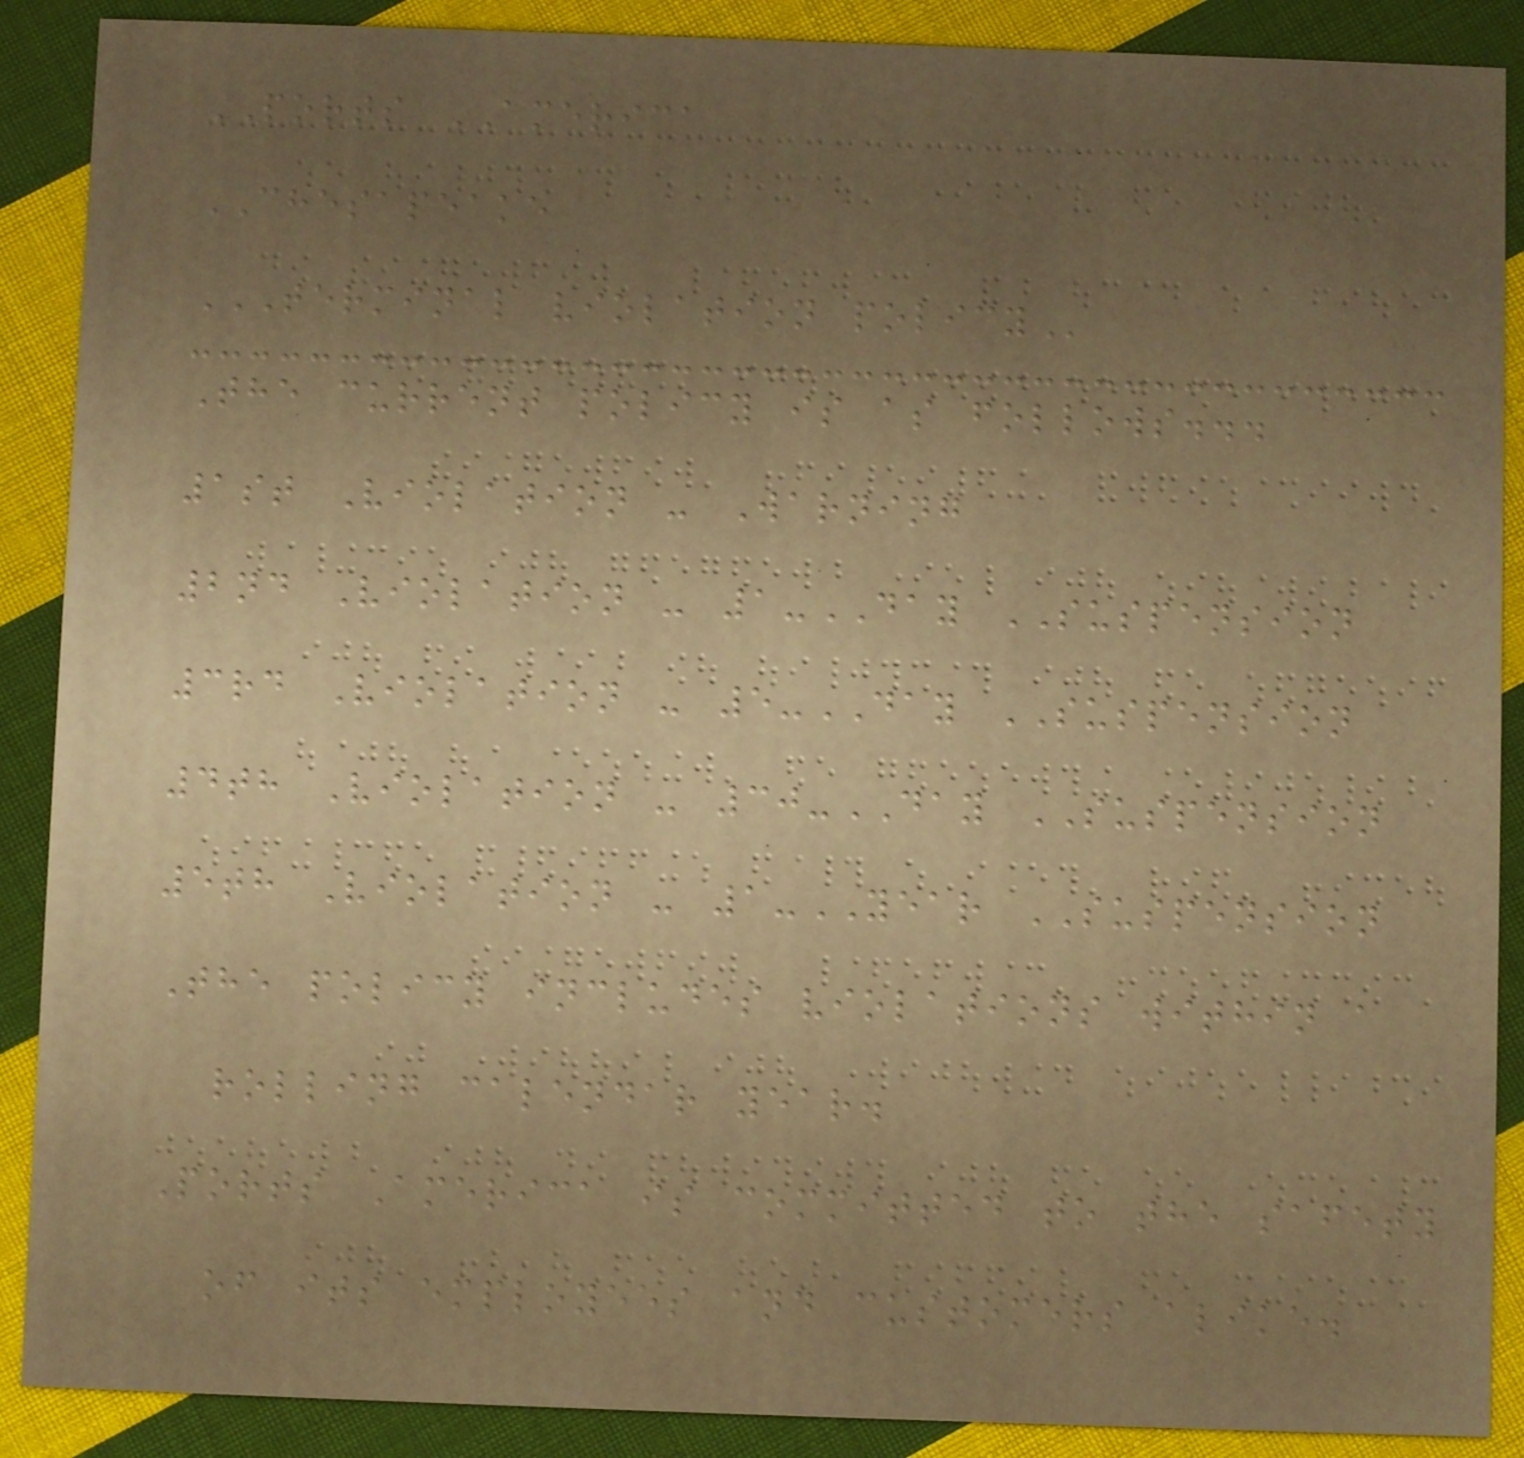PORTS AMERICA
CHESAPEAKE
TERMINAL VIOLATION POLICY
The current policy is as follows...
1st Violation - Warning
2nd Violation - 1-DAY SUSPENSION
3rd Violation - 5-DAY SUSPENSION
4th Violation - 30-DAY SUSPENSION
5th Violation - 1-YEAR SUSPENSION
The policy includes violations within a
rolling calendar year.
Ports America is committed to the safety
of its employees and customers alike.
